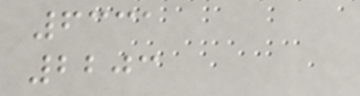6331
2203
